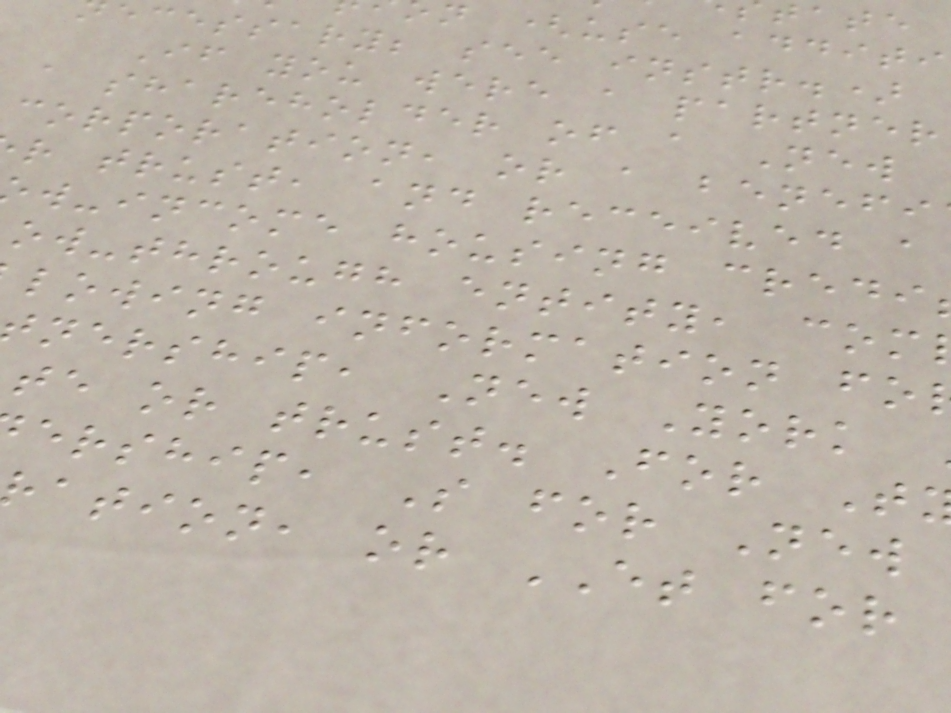n (use additi
ecessary; see instr.)
If you were a partner
a shareholder of a New
corporation, or a benefi
r trust, and received a
w-income housing credi
ow-through entity, com
lowing information fo
nership, New York
te or trust. For T
ership, S for New
ation, or ET for
